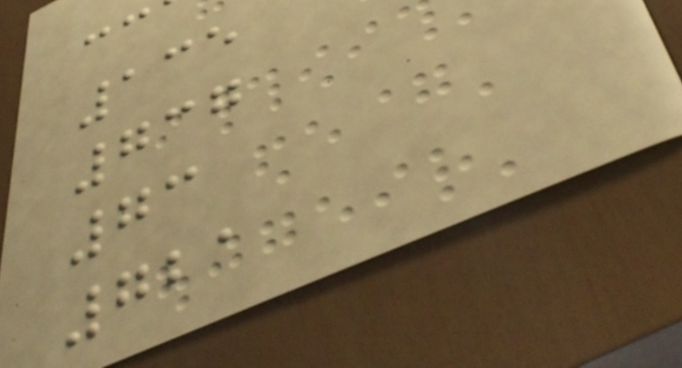135
737
73
721
